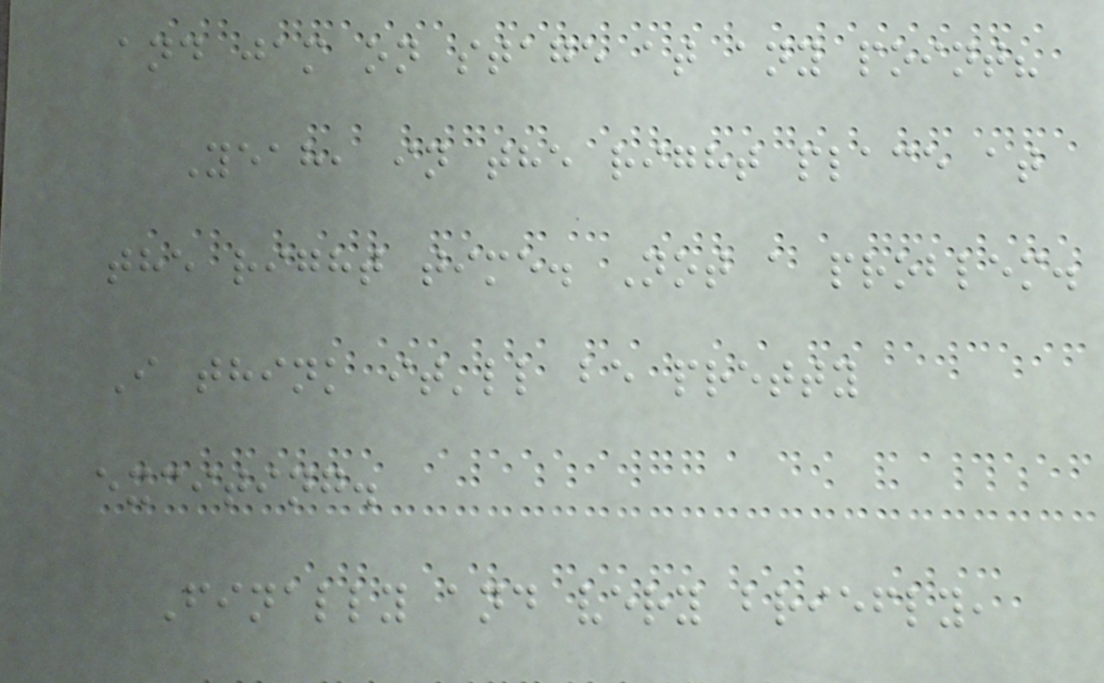and jam on stage at any point?
Yeah, in the right place at
the right time. Not a problem.
I think it'll be pretty
exciting.
Finally and very briefly,
